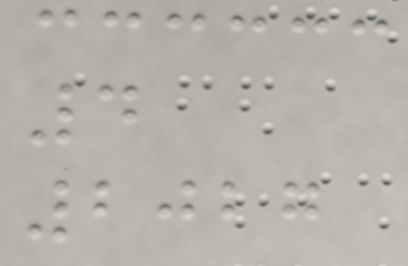4
2027
